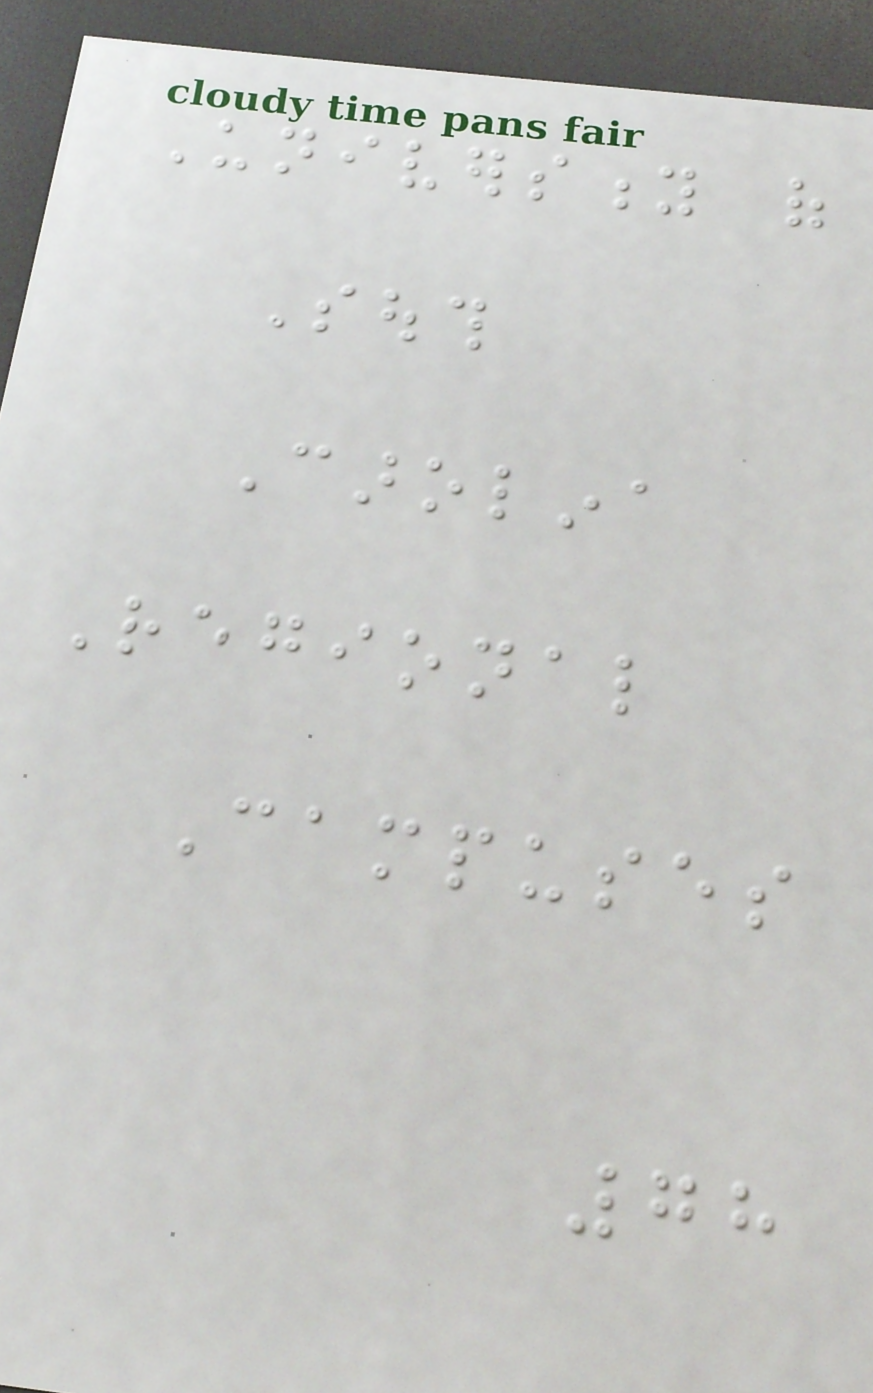University of
South
Carolina
Regional
Campuses
78
